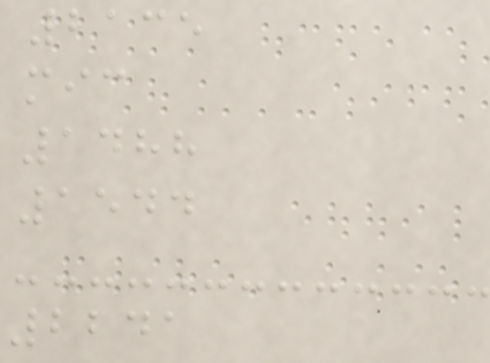2135
mic
1488
1544
2241
